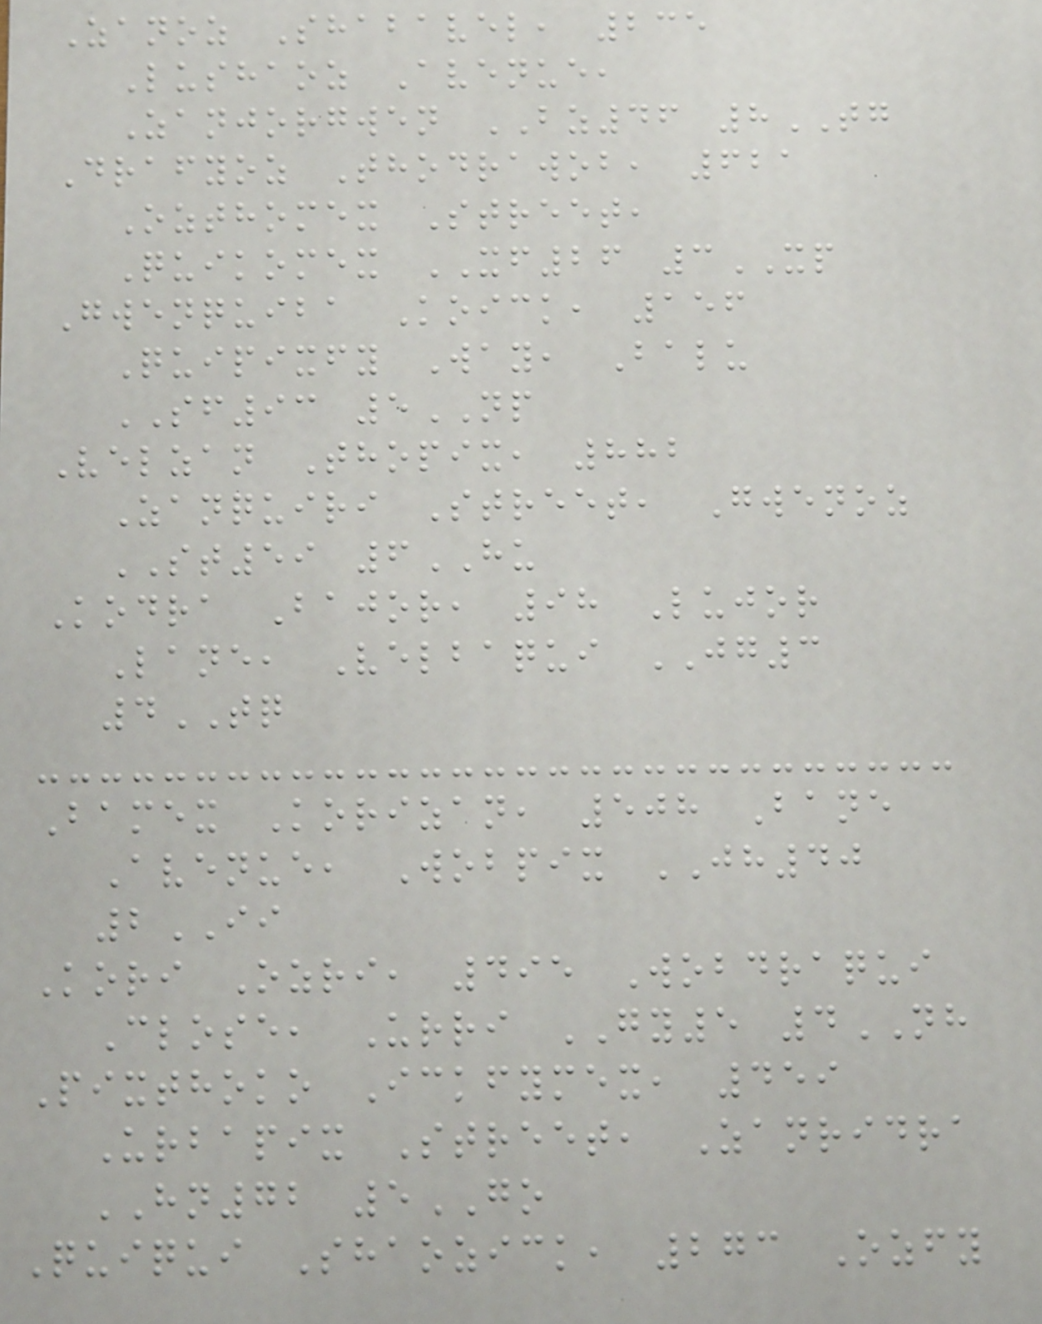Zanoz Shabavel, 235
Lushaoz Avenue,
Zanjorgwen BZ46 8TG
Drafyoz Thodrawob, 621
Ozthomex Street,
Quikomex XF26 3XP
Gwenquiba Koick, 156
Quipixfy Way, Balu
SF93 5NP
Velzan Thopix, 882
Zanquiri Street, Gwenoz
ST59 6HU
Kodra Bajor, 98 Lujor
Lane, Velbaqui JG3
4TQ
Bamex Korizan, 508 Bane
Avenue, Wobpix JH40
2II
Kori Ozri, 495 Wobdraqui
Close, Urri GY5 4NH
Pixthoko Ickfymex, 459
Urbapix Street, Zanridra
HN72 5GO
Quiqui Shaozick, 273 Ozfy
